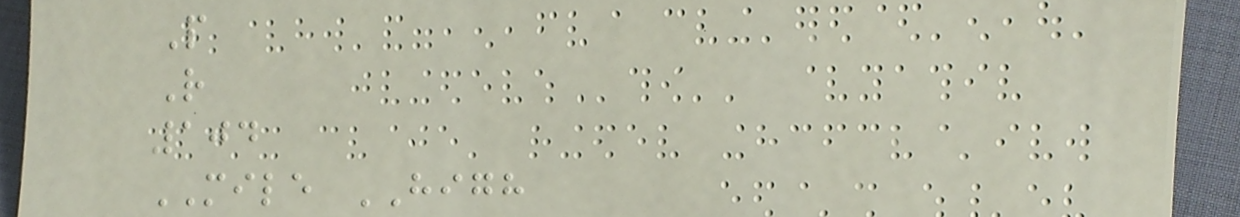P
R
104
MILE HIGH
